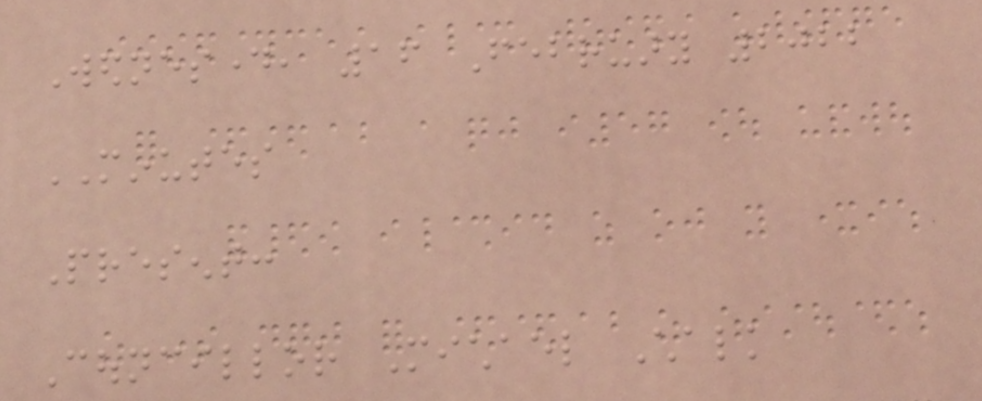Wednesday, 16 February 2022
MINUTES
Present:
Councillor Michael Chalk
